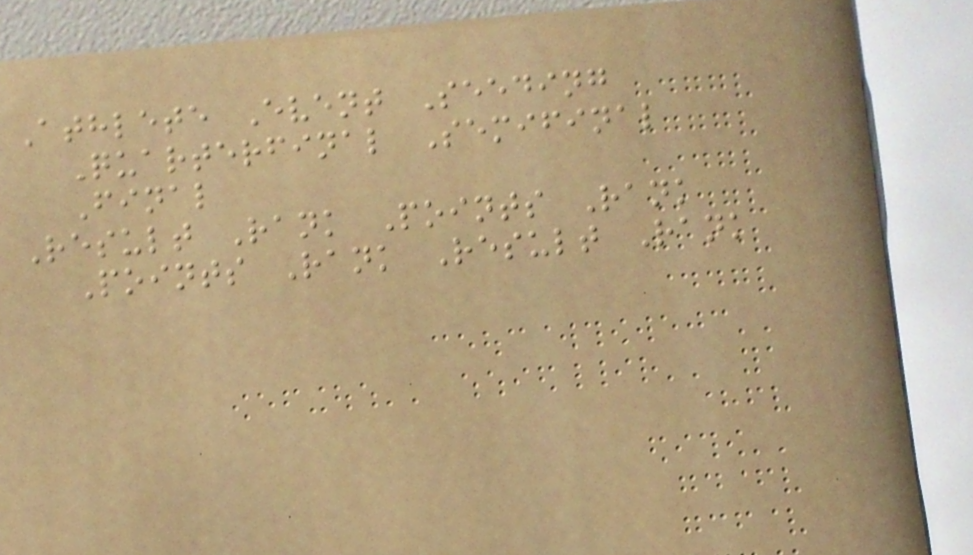Athlete Event Seeding
Quarterfinal Semifinal
Final
Result Rank Points Rank
Points Rank Result Rank
